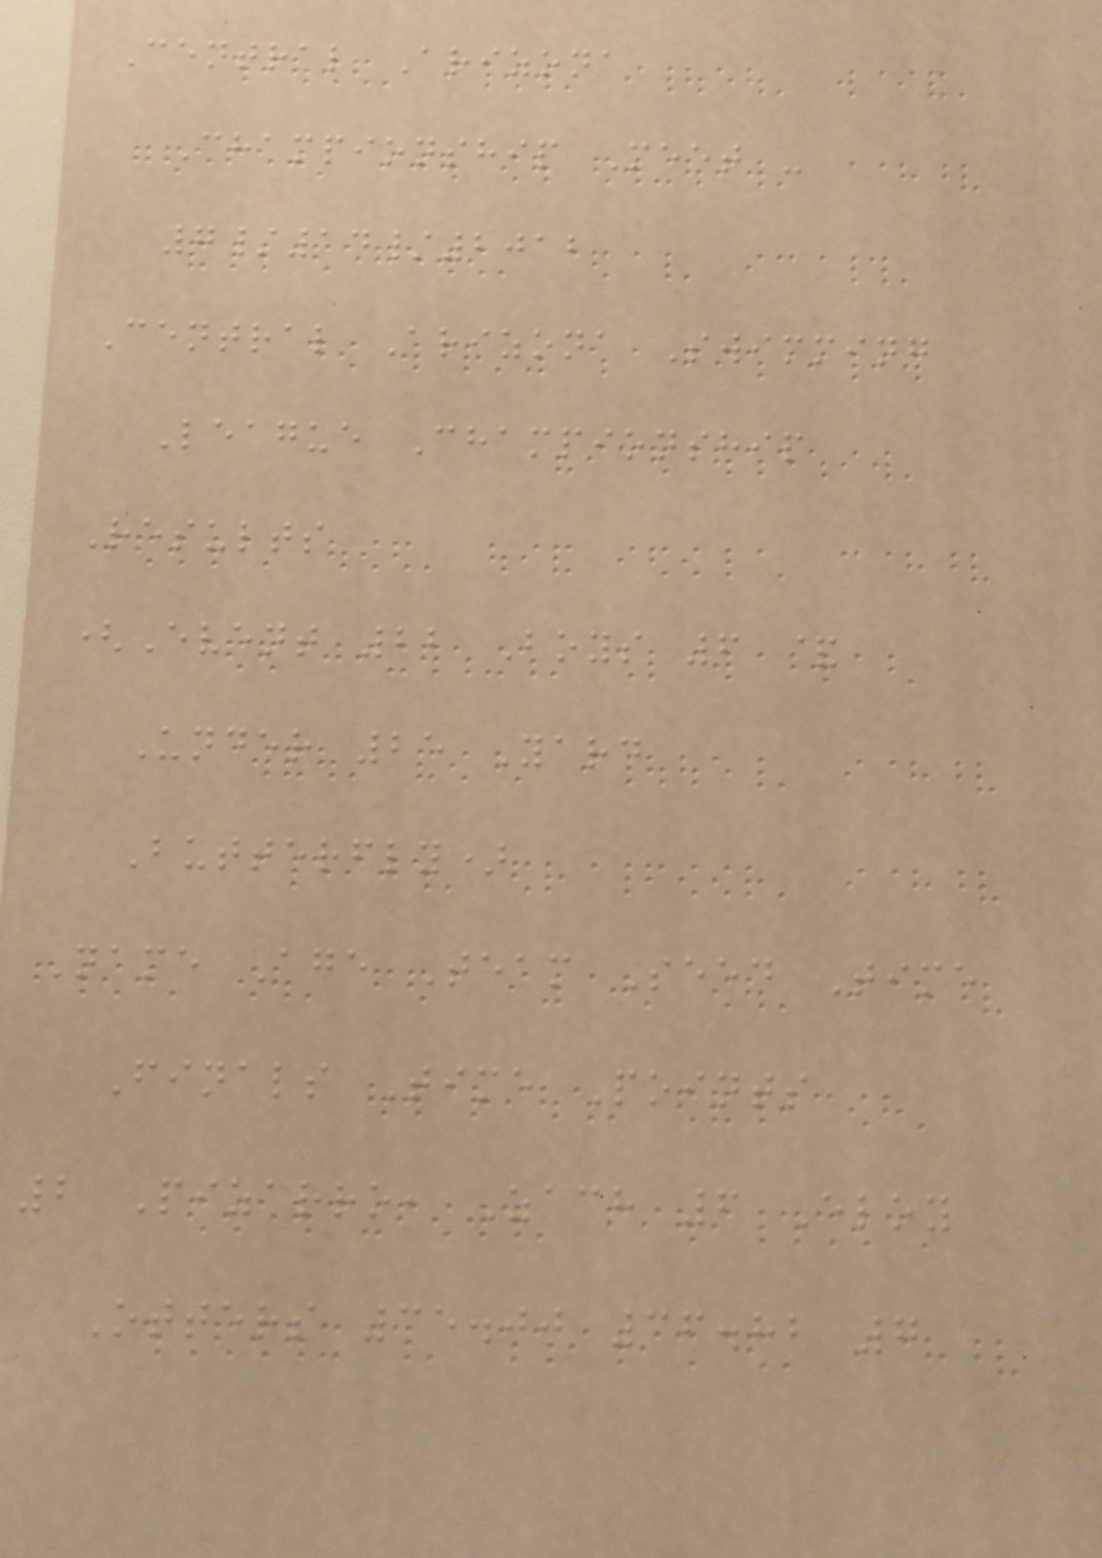Central Arizona
Championship Meet -
7/14/2012
Central Arizona Swimming
League Championship
Results
(Event 22 Boys 6 &
Under 25 Yard
Butterfly)
Name Age Team Seed Time
Finals Time Points
2 Pizarro, Zach 6 Eloy
Otters 35.00 36.82 7
